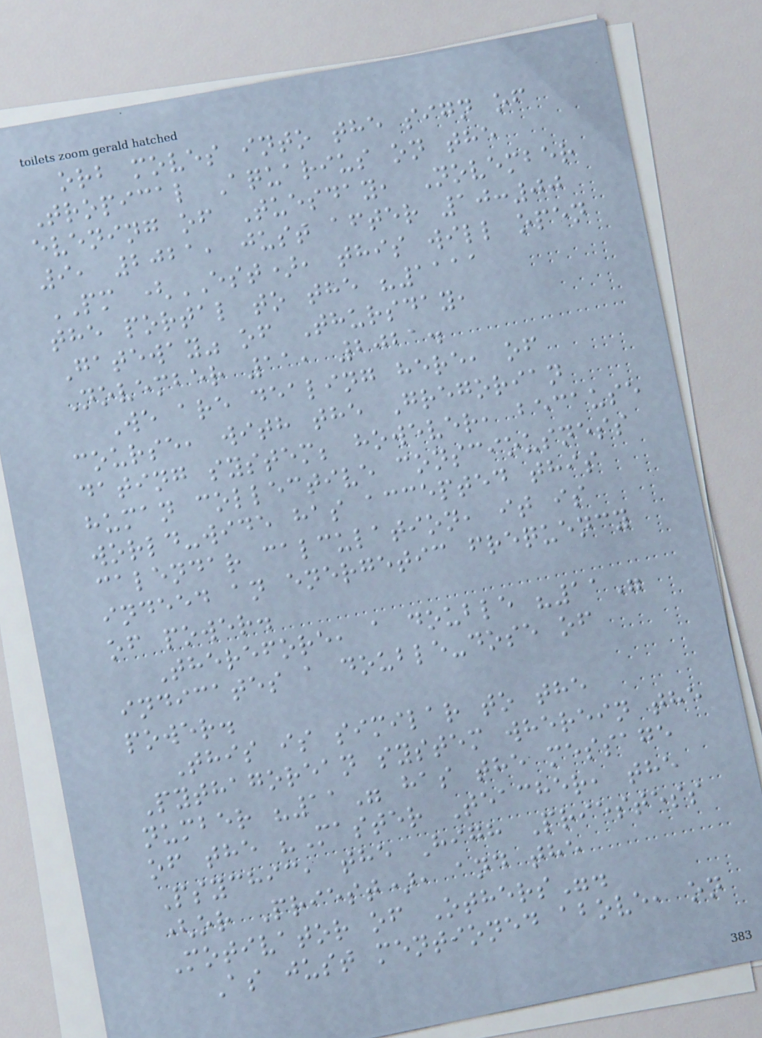orb moves into the sign of
Tropical Aquarius on the
evening of Tuesday, November
9, 2021, just after 10:00
PM (EST), this will open
the portal to the "1111
Gateway" of Thursday,
November 11, 2021.
We are dealing here, of
course, with the Gregorian
dating system; however, because
human collective consciousness
world-wide has accepted this
calendar calculation, it is
indeed an energetic frequency
of power.
Therefore, a double "11"
indicates a double-dose of
power.
This is similar to the
Pythagorean system wherein the
number "11" has the message
of the "Master Teacher, the
Psychic, the High Priestess
(or Priest), and the
Motivator of Others".
As just mentioned above, on
